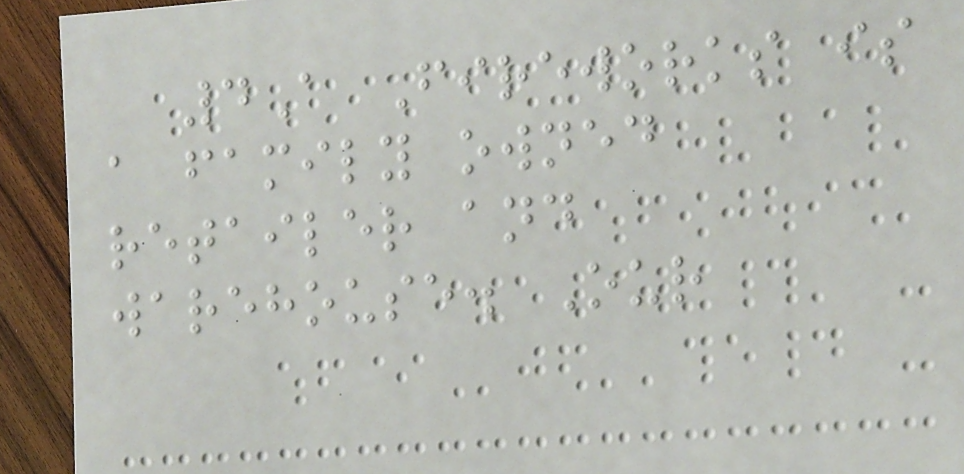4A Fireworks is
a family owned
retailer and
warehouse. Our
